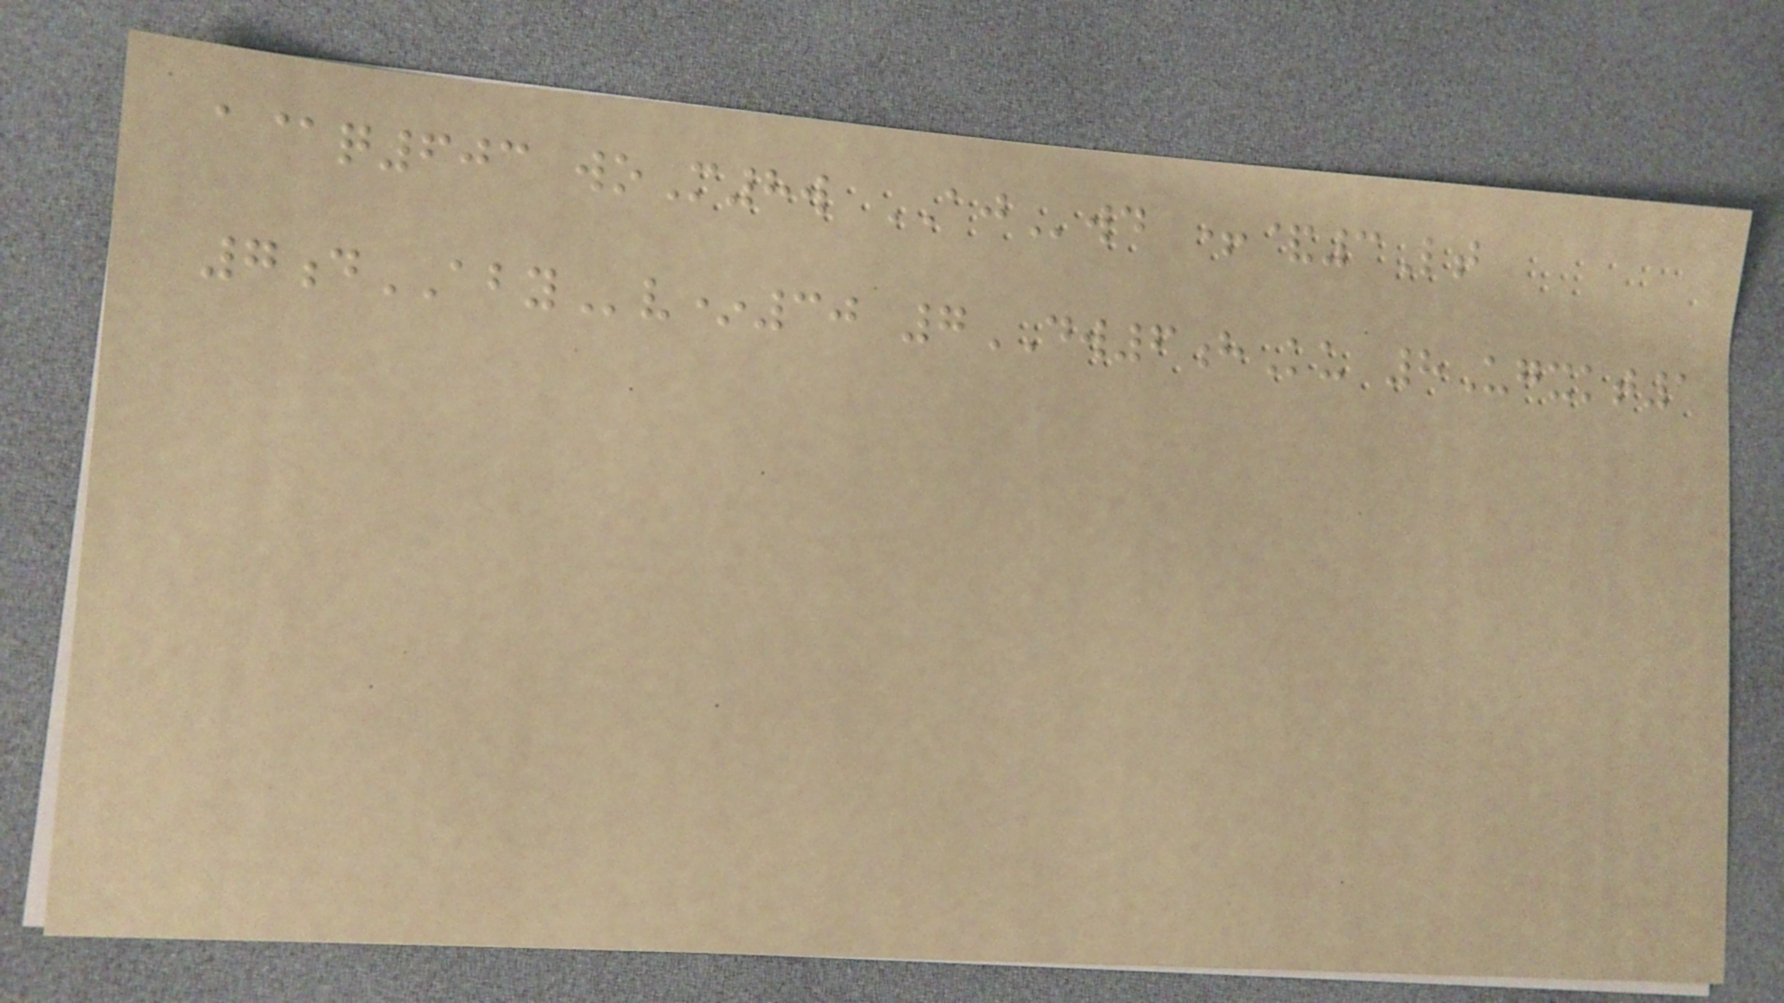a@q603 woM8w AJwd +&3Lt
7dABYv*30 7DW6hKu 8Ugxkt1
